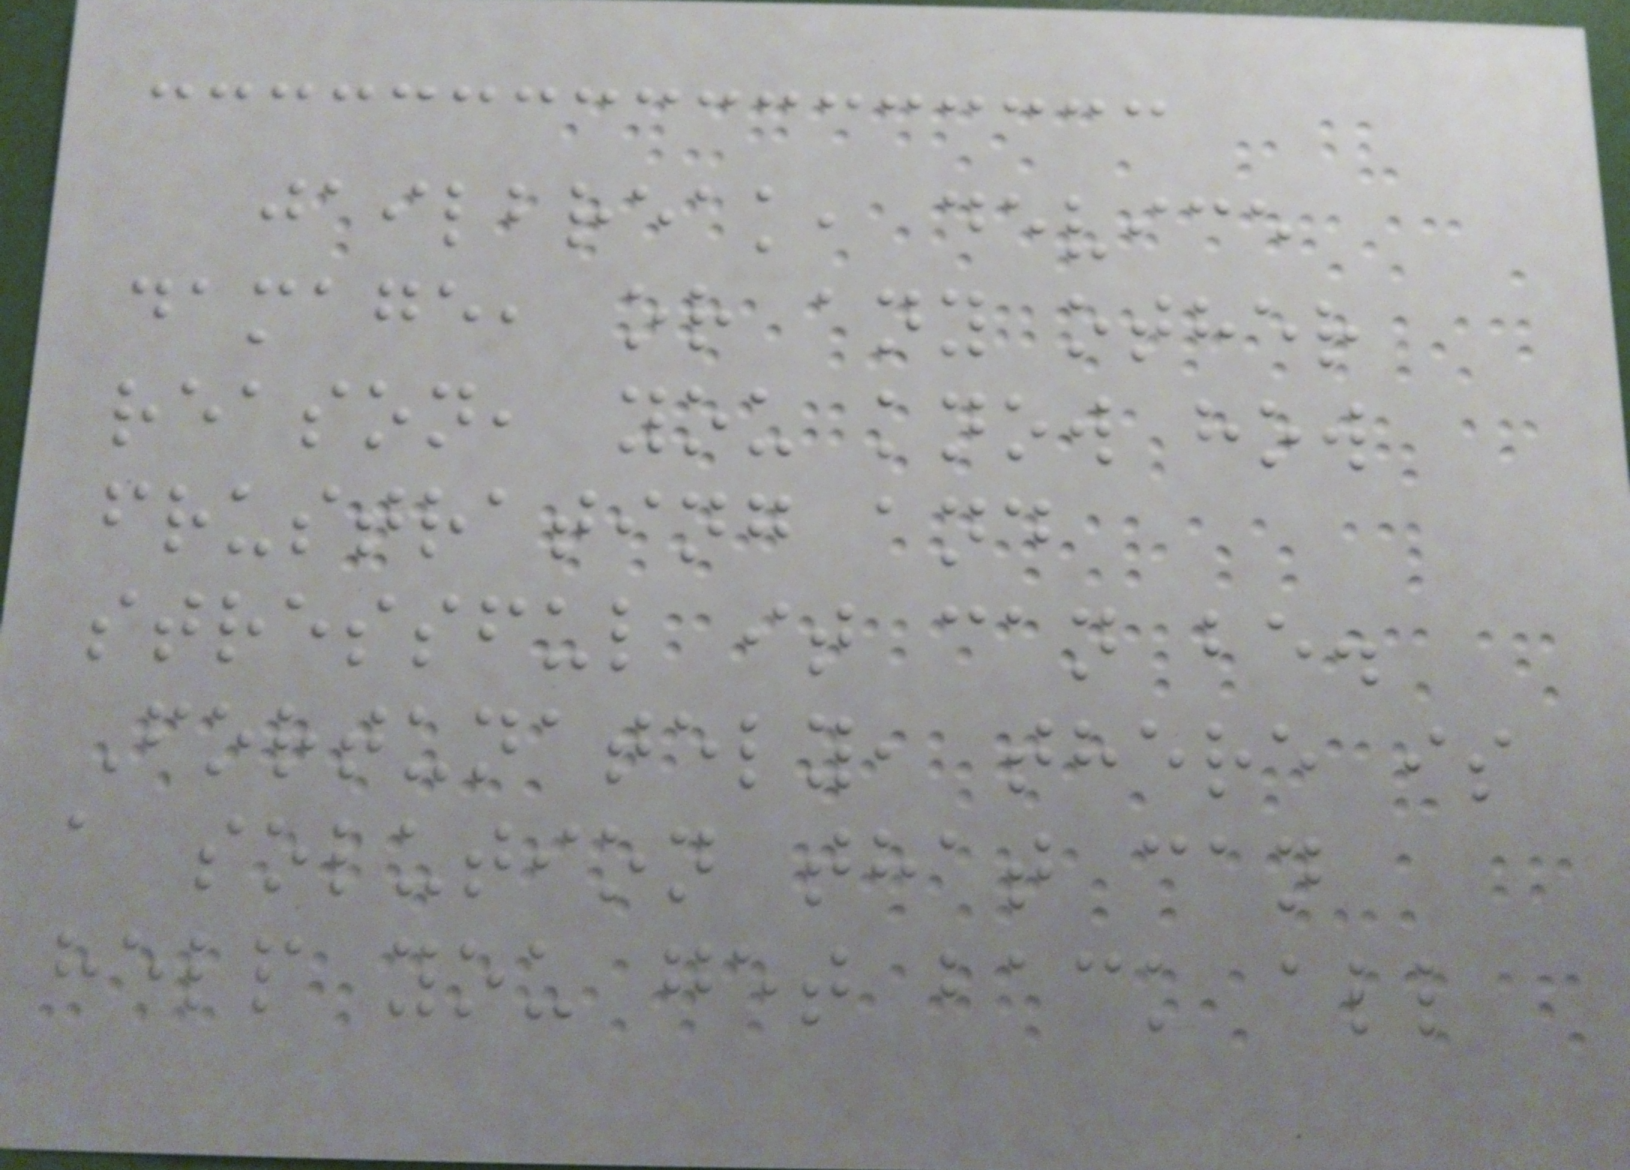jailbreak, device
damage, or any other
reason, you know how
frustrating and
stressful it can be.
Fortunately, there is
a solution that can
help you get back all
